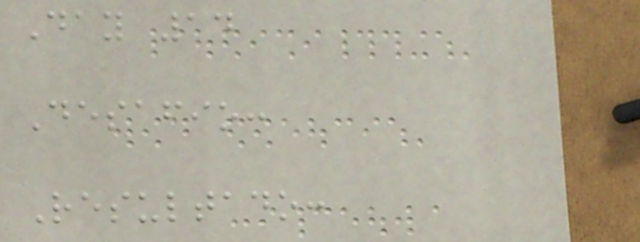Day 14
Desafio:
Resultado:
